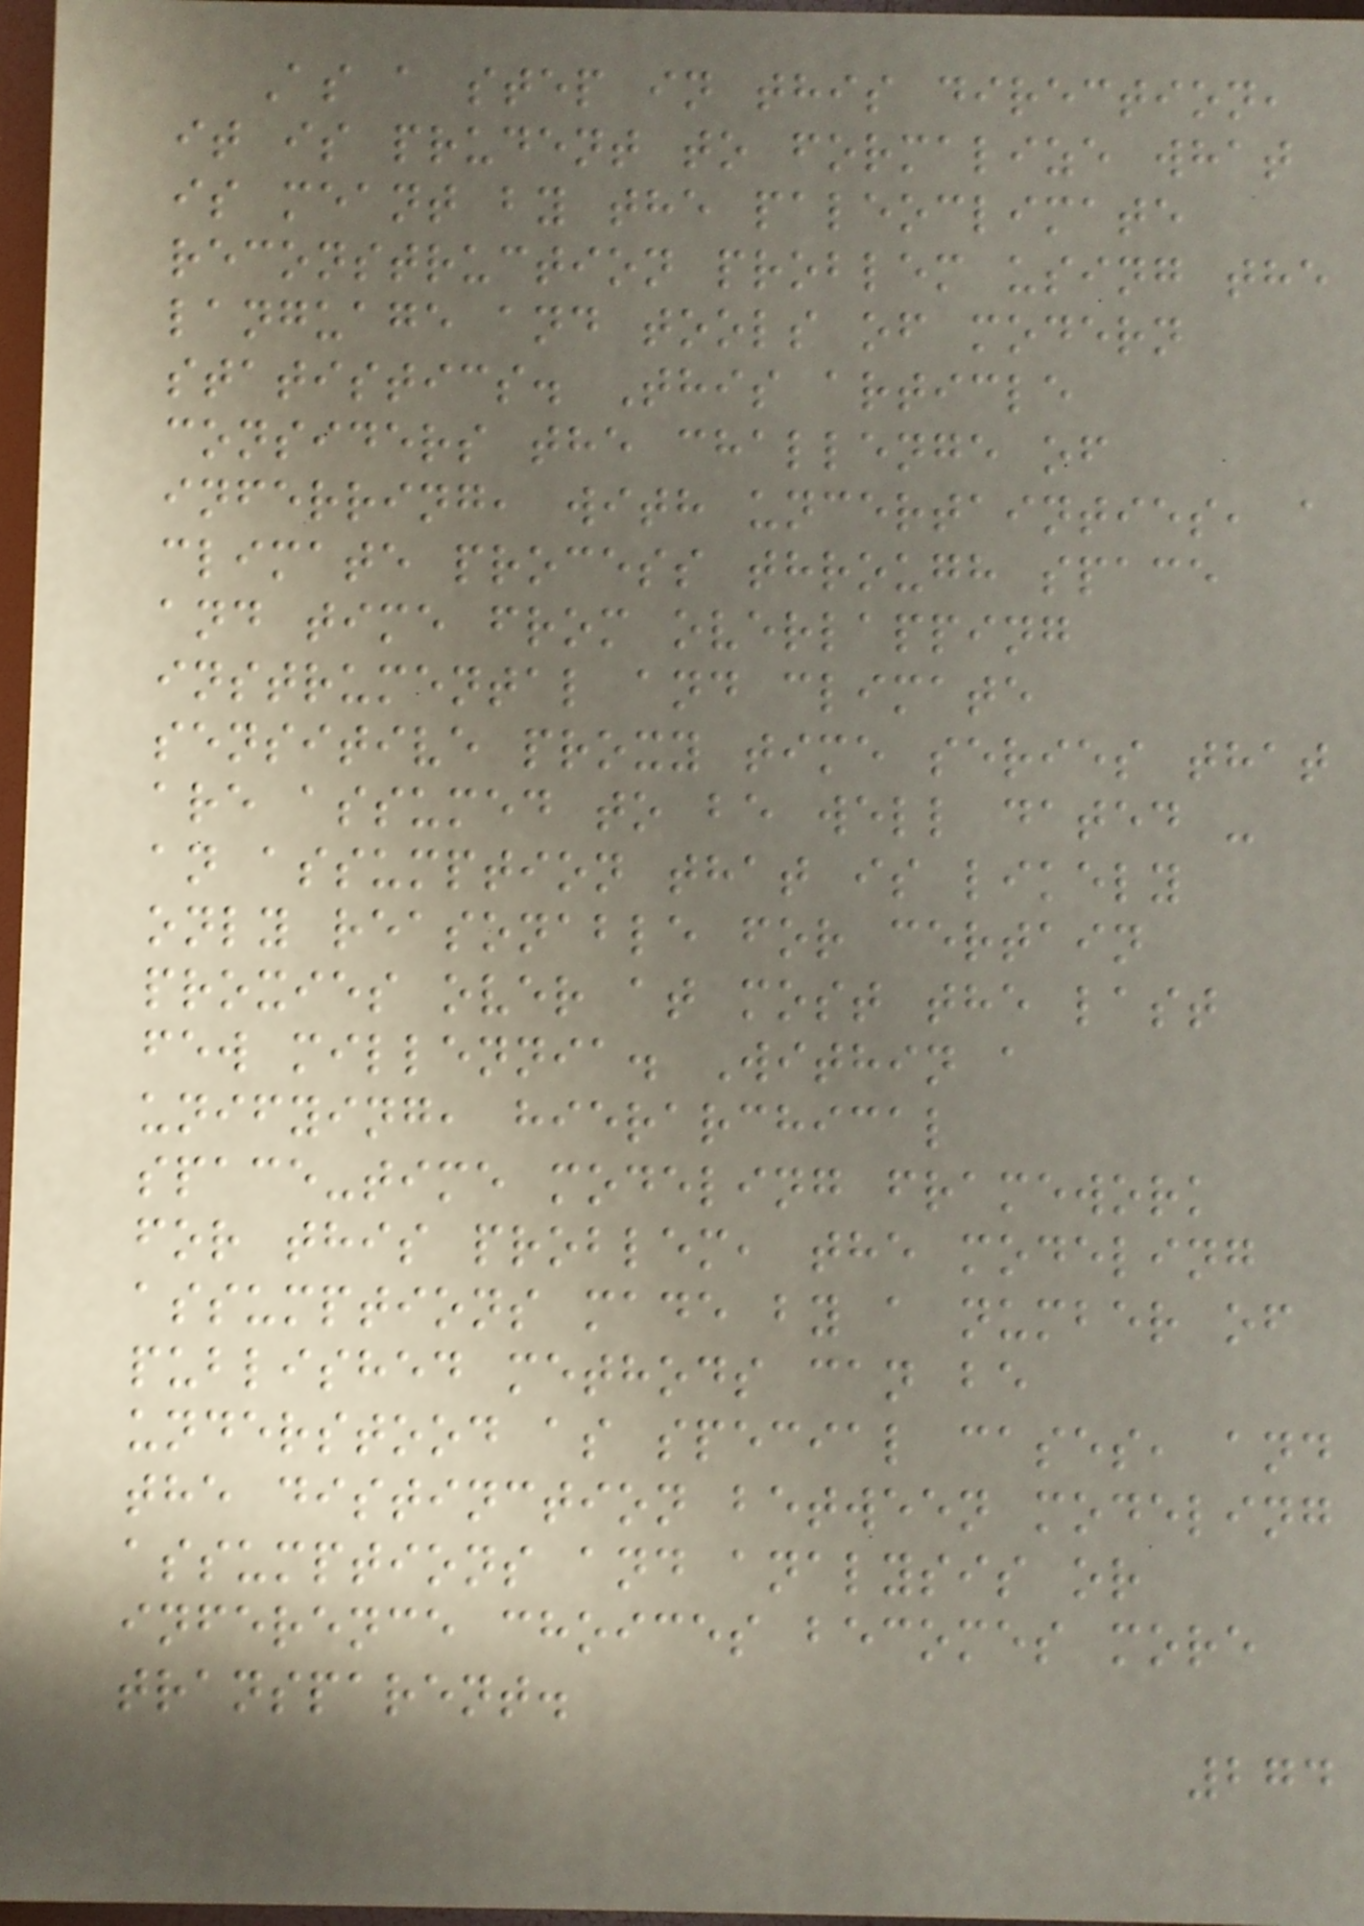As a step in this direction,
it is prudent to formalize what
is meant by the paleoclimate
reconstruction problem using the
language and tools of modern
statistics. This article
considers the challenge of
inferring, with uncertainties, a
climate process through space
and time from overlapping
instrumental and climate
sensitive proxy time series that
are assumed to be well dated -
an assumption that is likely
only reasonable for certain
proxies over at most the last
few millennia. Within a
unifying, hierarchical
space-time modeling framework
for this problem, the modeling
assumptions made by a number of
published methods can be
understood as special cases, and
the distinction between modeling
assumptions and analysis or
inference choices becomes more
transparent.
274
